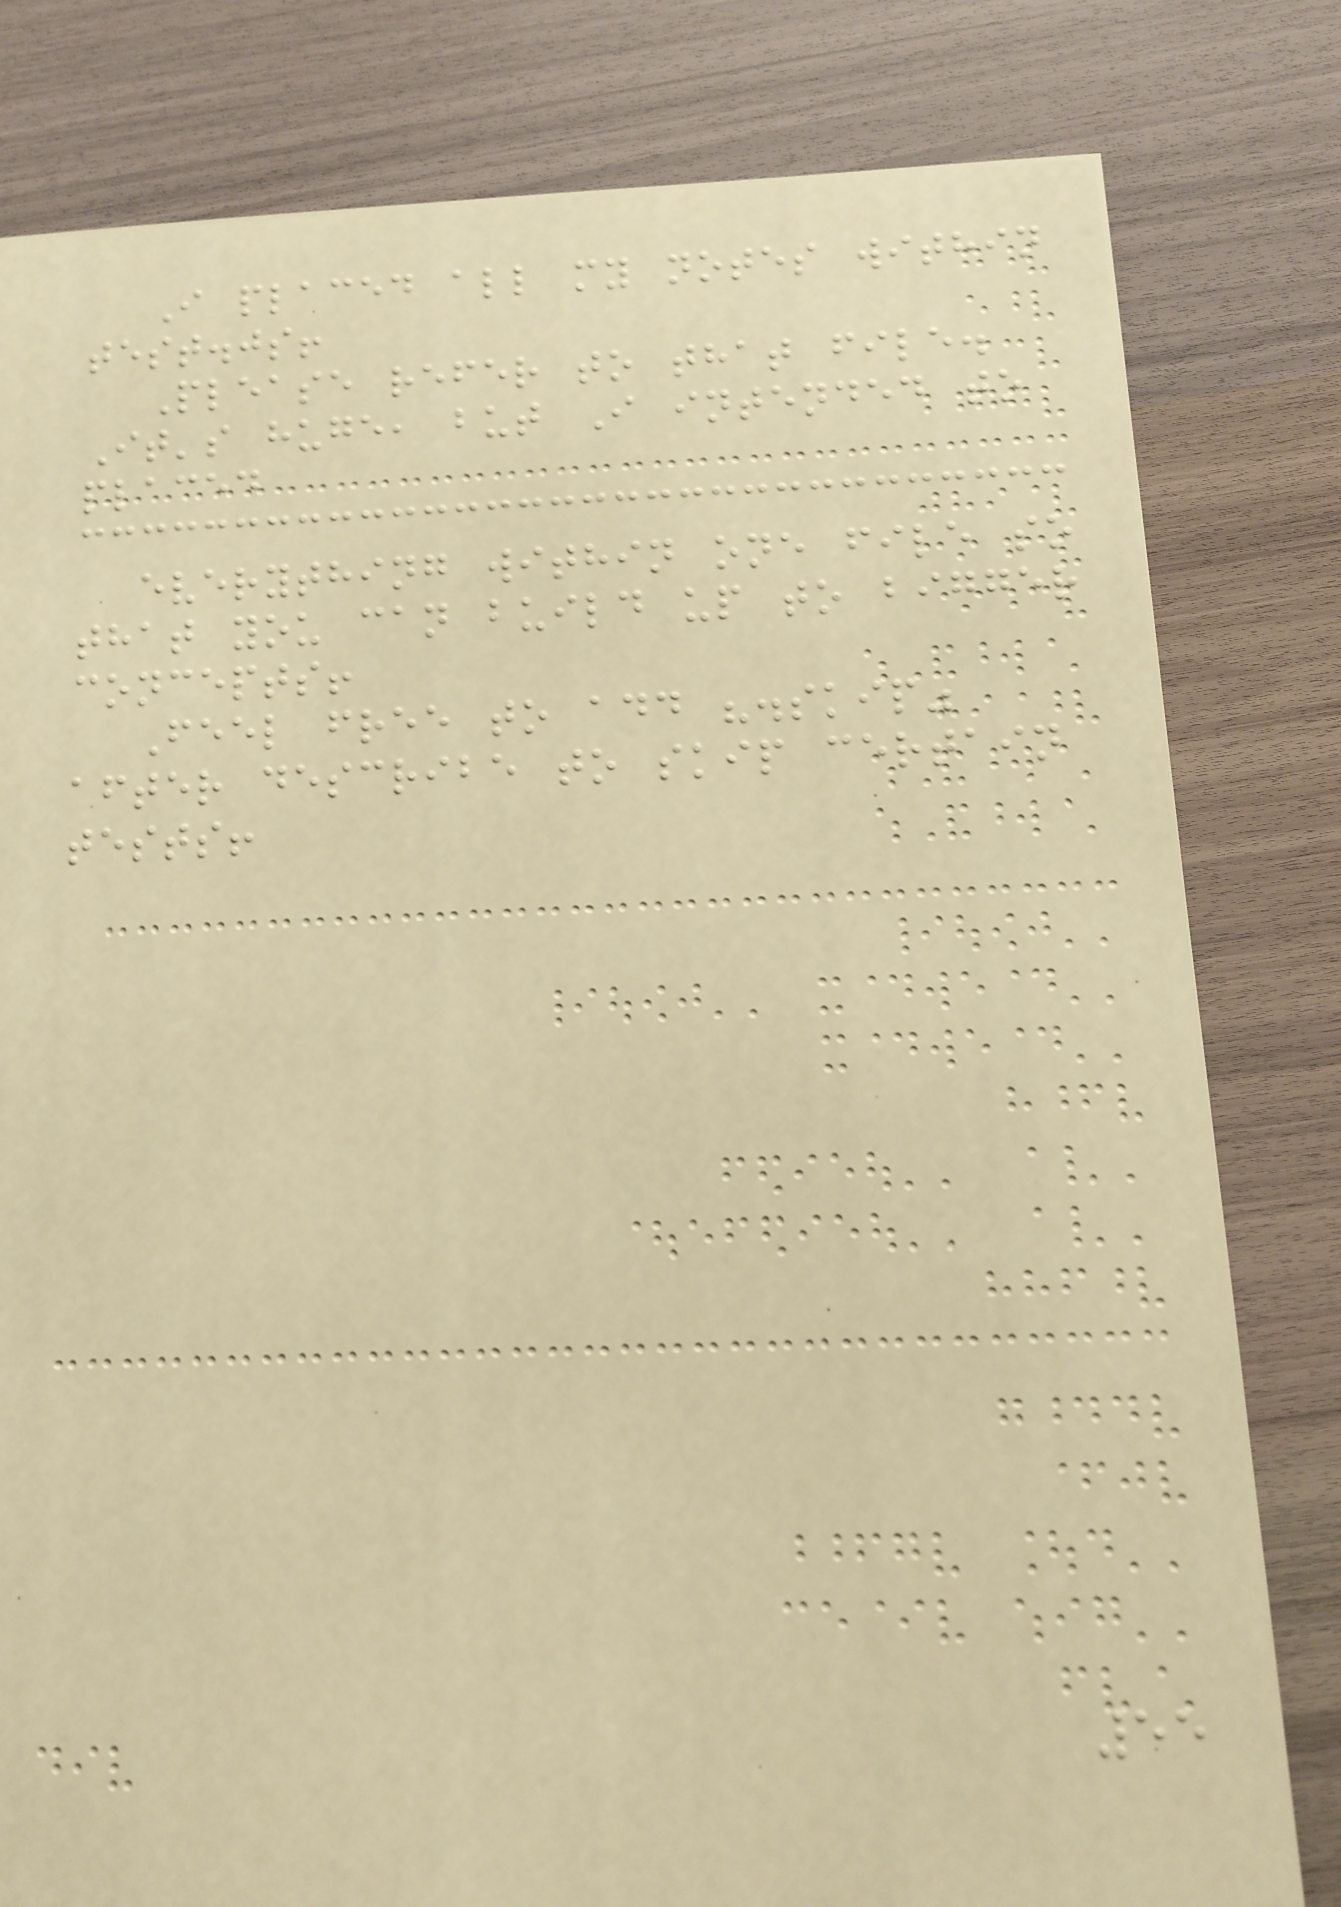I placed all my notes within
test.js!
Please refer to that file.
It's huge, but I intended to
placed
everything within one file so
that you can build up to bigger
concepts!
Feel free to add ".skip"
after describe to skip certain
tests!
55
